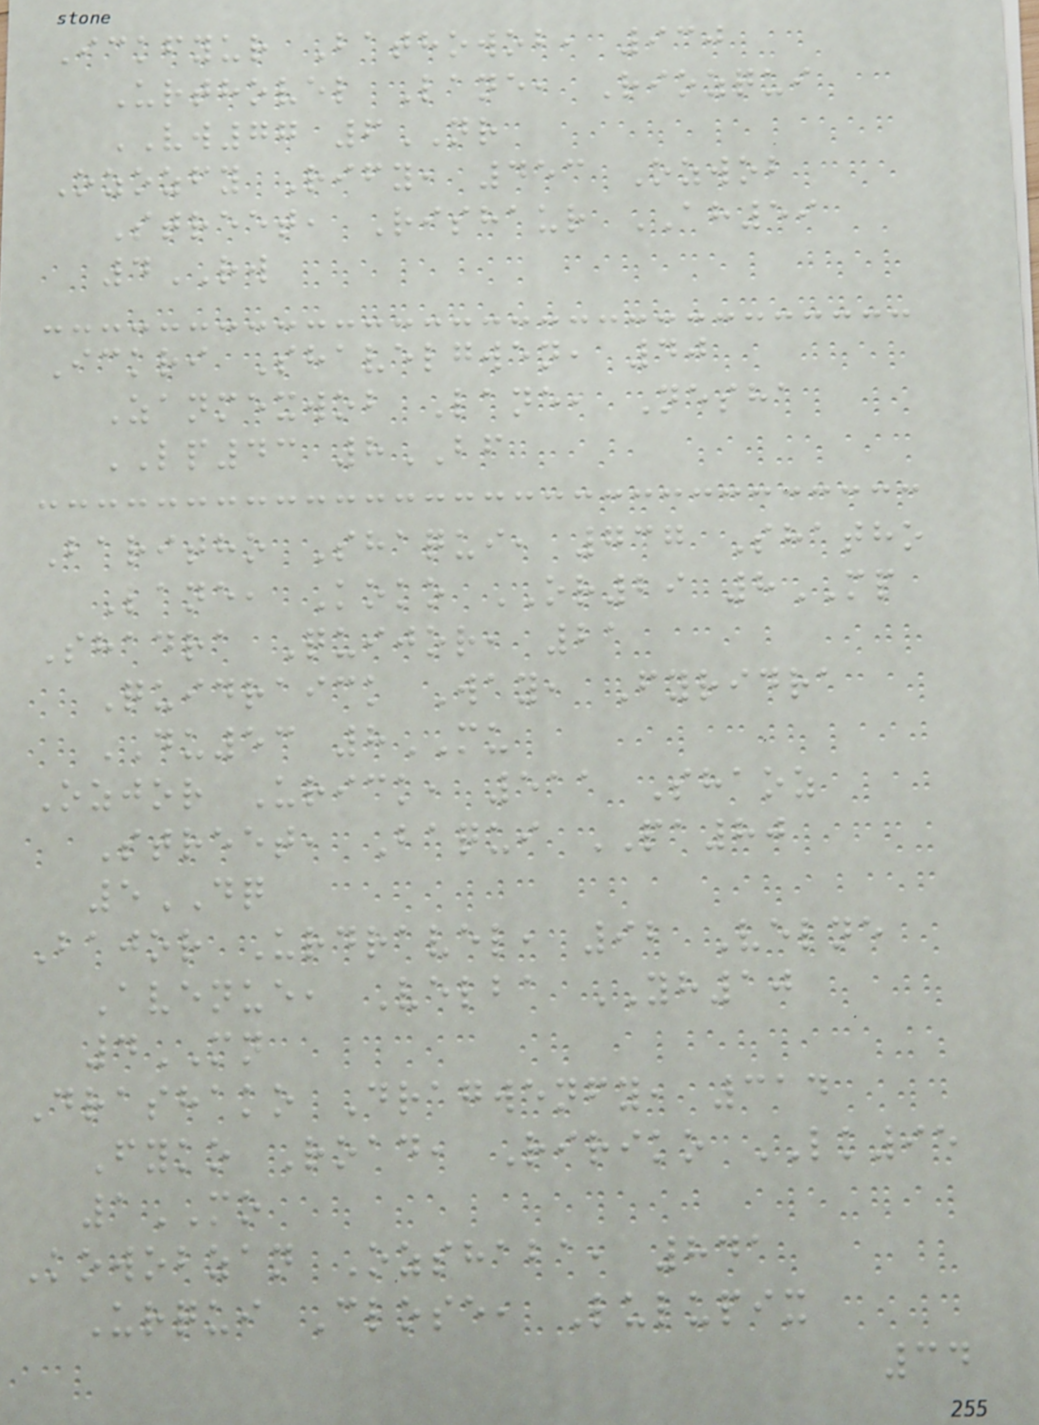Ickfyur Bathowob, 930
Urthovel Lane, Riozqui
VW77 6NR
Ozozfy Rify, 453 Ozwob
Street, Rishaur AH59
4RW
Ickri Shavelgwen, 40
Zanmexwob Lane, Nesha
LP43 8BF
Baritho Shaqui, 737 Shatho
Lane, Koko OR29 8MP
Shadra Quijor, 21
Quidraick Way, Fyridra
DU53 8MU
Ozjor Urick, 511 Shaoz
Street, Baqui PA80
5DQ
Bajor Urdravel, 92 Velne
Avenue, Velba YH10
4MN
Drashako Dragwenfy, 314
Fyko Road, Ririko LK95
1MO
Kowobzan Ozshaba, 841
Urqui Close, Lulupix
34
